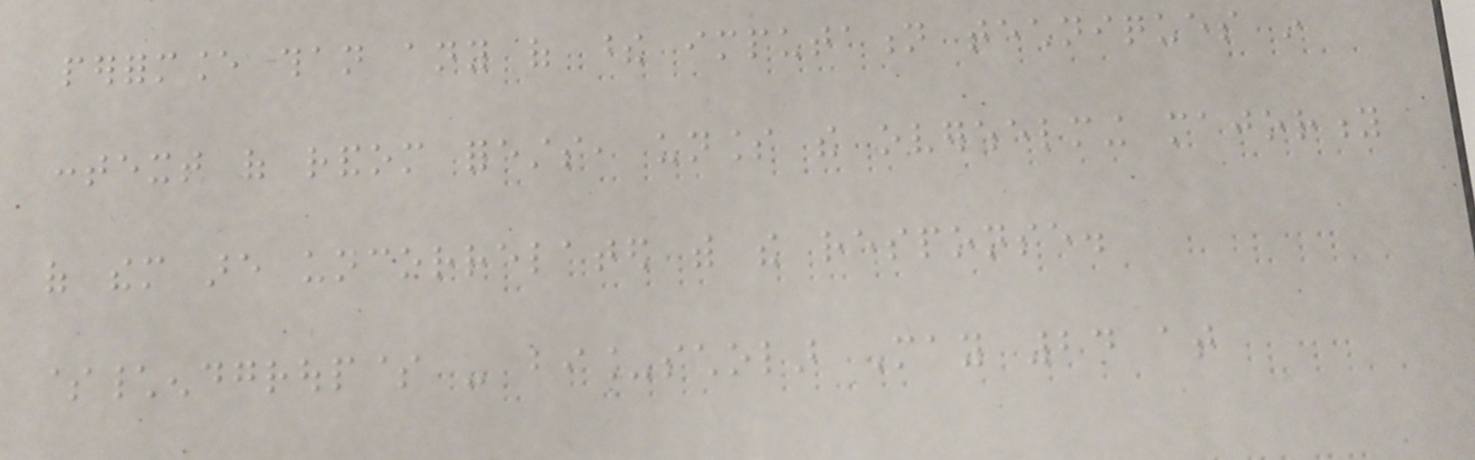performance than any of these imputation techniques in
context of random forests, unless the overwhelming majority
of them are uncorrelated with the response.
$\endgroup$ - bi_scholar May 24 at
